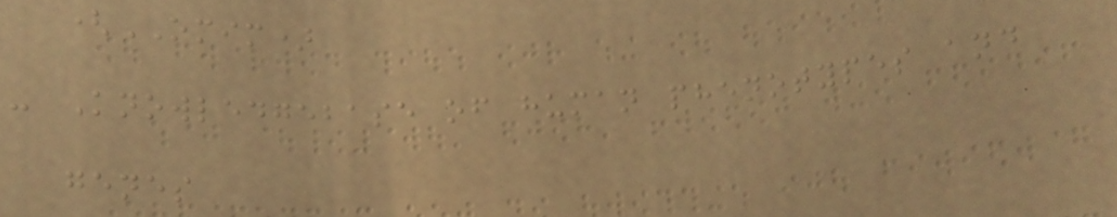(OMIM)
- Knowledgebase of human phenotypes and
genes
